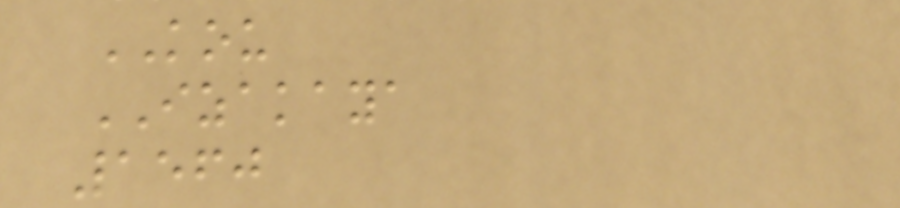KOU
IZAKAYA
1560
